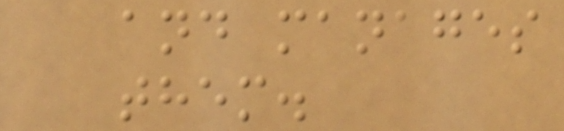and manages
them.
